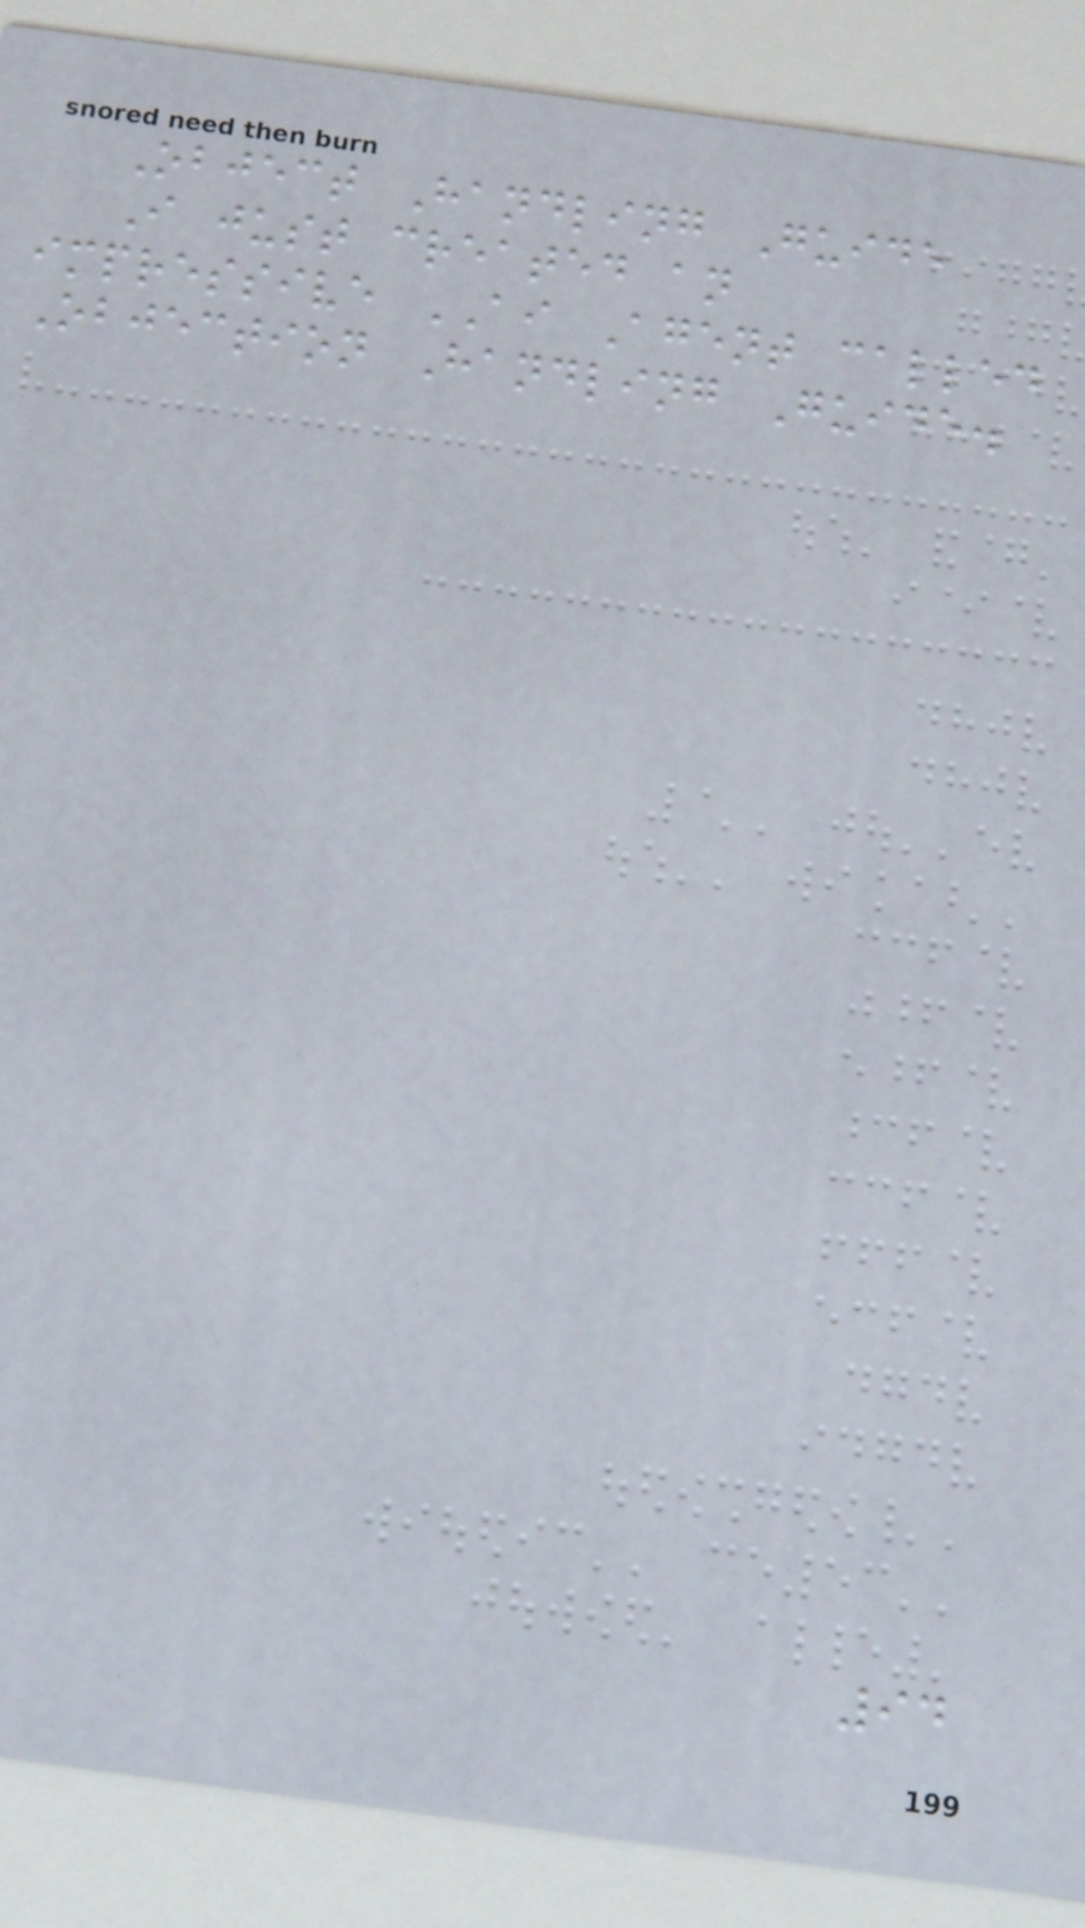Object Handling Guide
I just created an
impressive AI Agent called
Objection Handling Guide.
94
